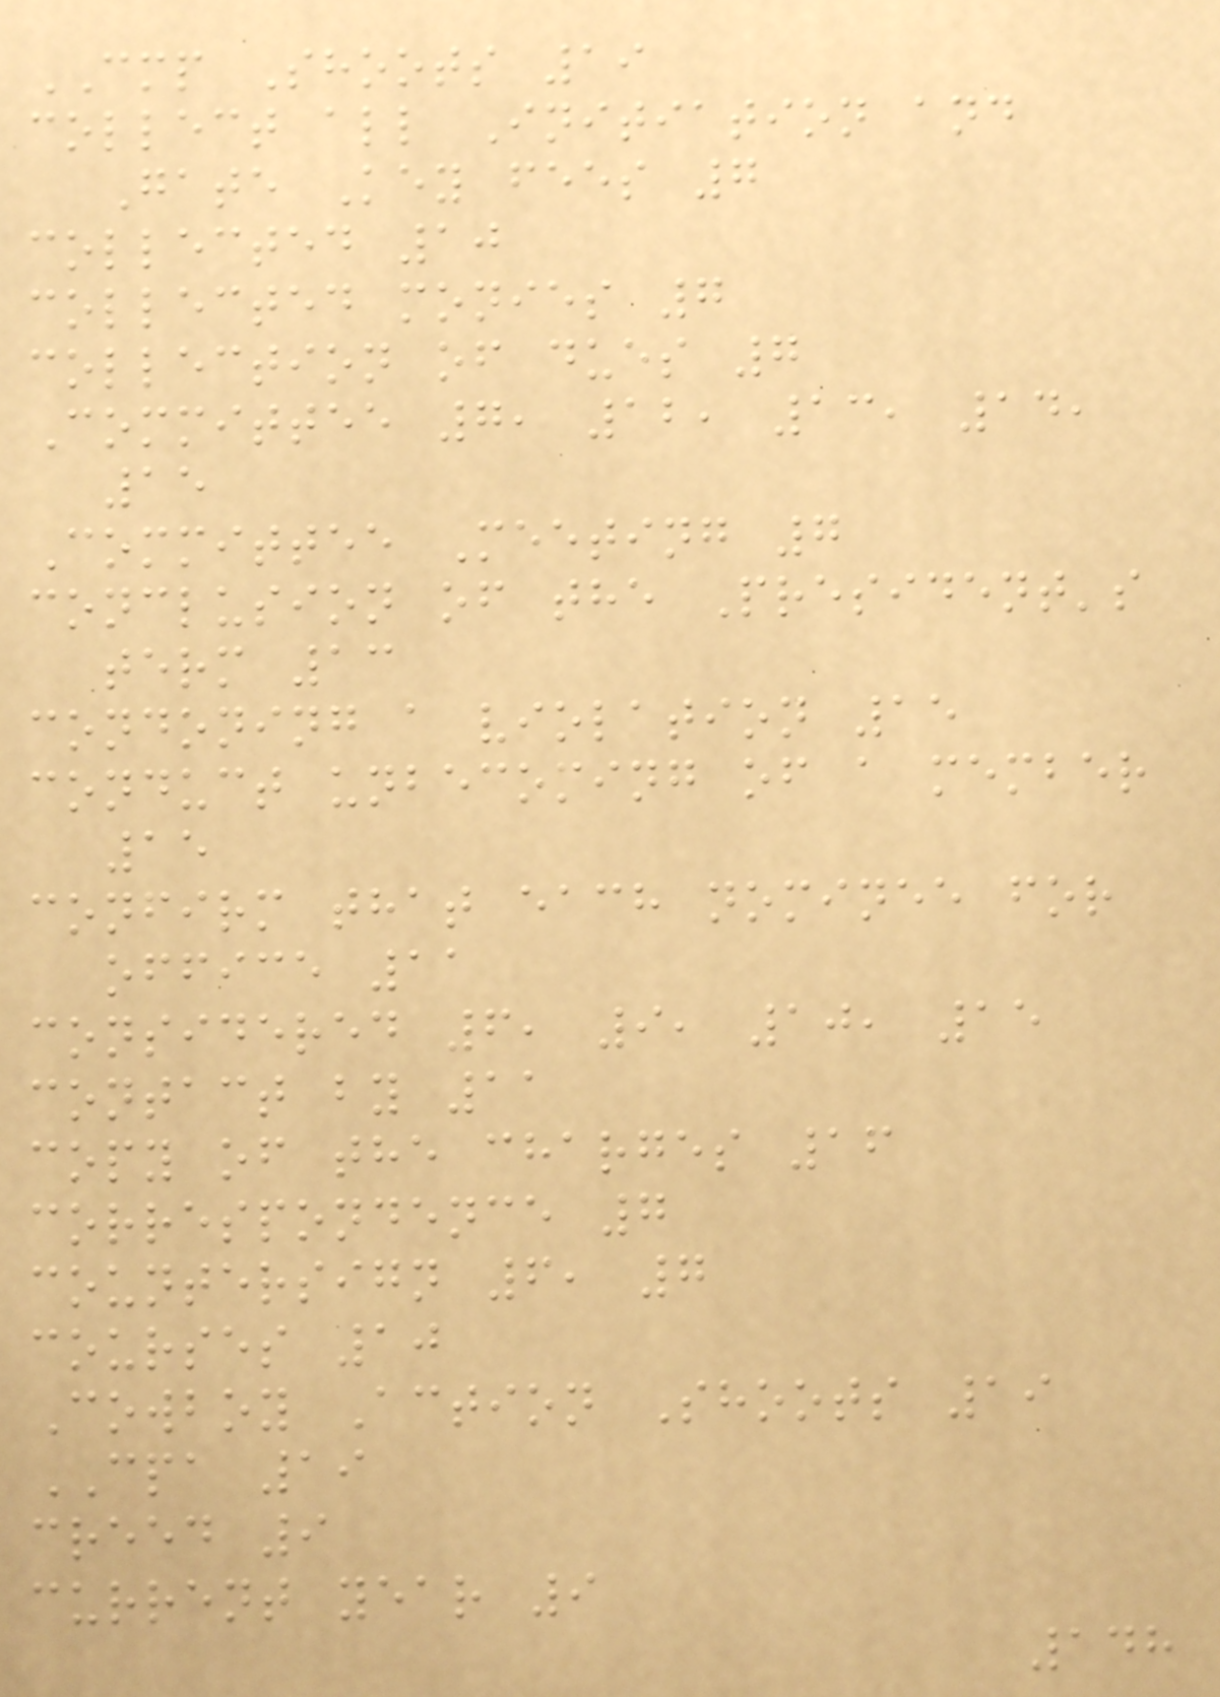CMP Shoots 19
collect all Initiation and
Gate Key fees 7
collected 10
collected monies 7
collection of dues 7
Committee 7, 12, 13, 14,
15
Committee Meeting 7
conclusion of the President's
term 13
condoning a violation 15
conduct unbecoming of a member
15
confirm that each nominee for
office 11
considered 6, 9, 10, 15
contact by 11
copy of the charges 16
correspondence 7
countersign 6, 7
courses 10
Cowboy Action Shoots 19
CPA 19
creed 9
current year 9
148
